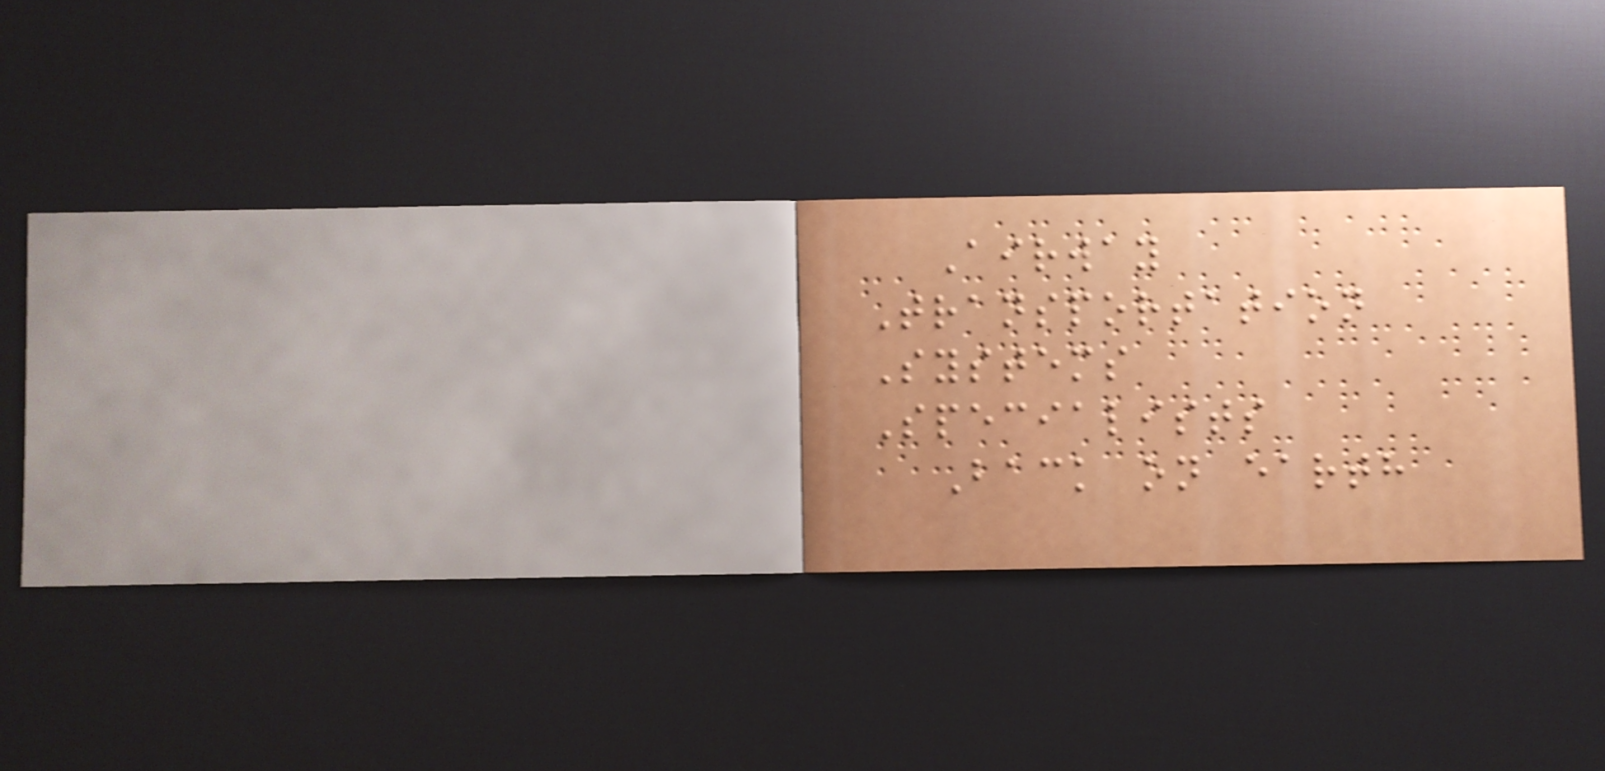Airway
Transportation
Systems
Specialists
Back on earth
